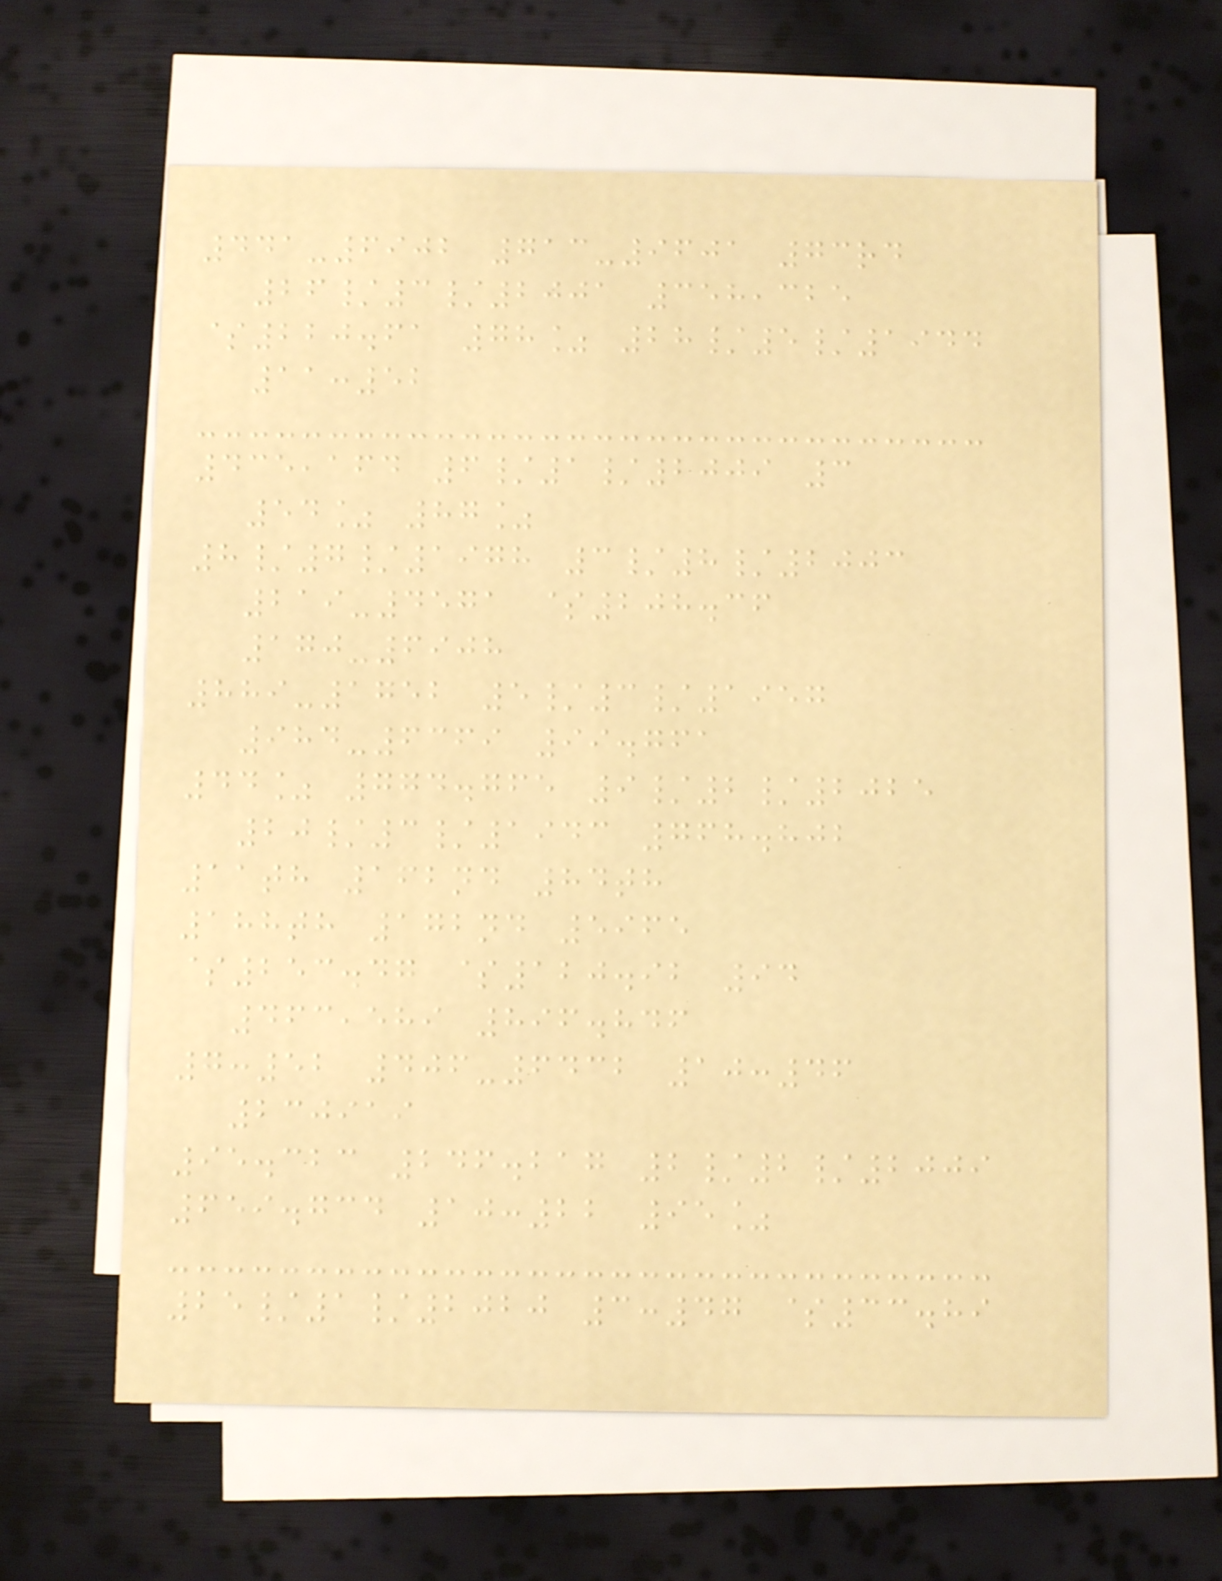441-6902 713-9601 73rd
26/3/2001 358,325
$220.61 78% 28/5/1944
11:52
435,164 6/1/2009 3
54% 87%
8/7/1978 3/8/2003
219-4571 $208.36
170-6908
889-1752 5/3/1957
984-6369 99.761
44% 774.765 9/2/2025
20/3/1943 768.802
11th 162nd 84th
188th 172nd 5965
$253.47 $120.92 94
463,589 896.846
7:52 406-6432 10:46
230919
95.323 246.217 2/2/2009
659.734 10:22 95%
25/1/2020 3:47 $33.89
